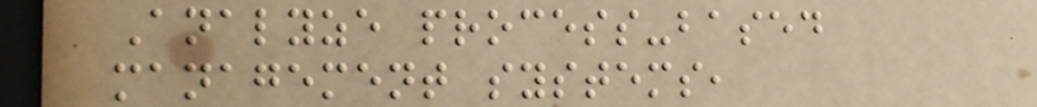Analyze process-based
management systems,
